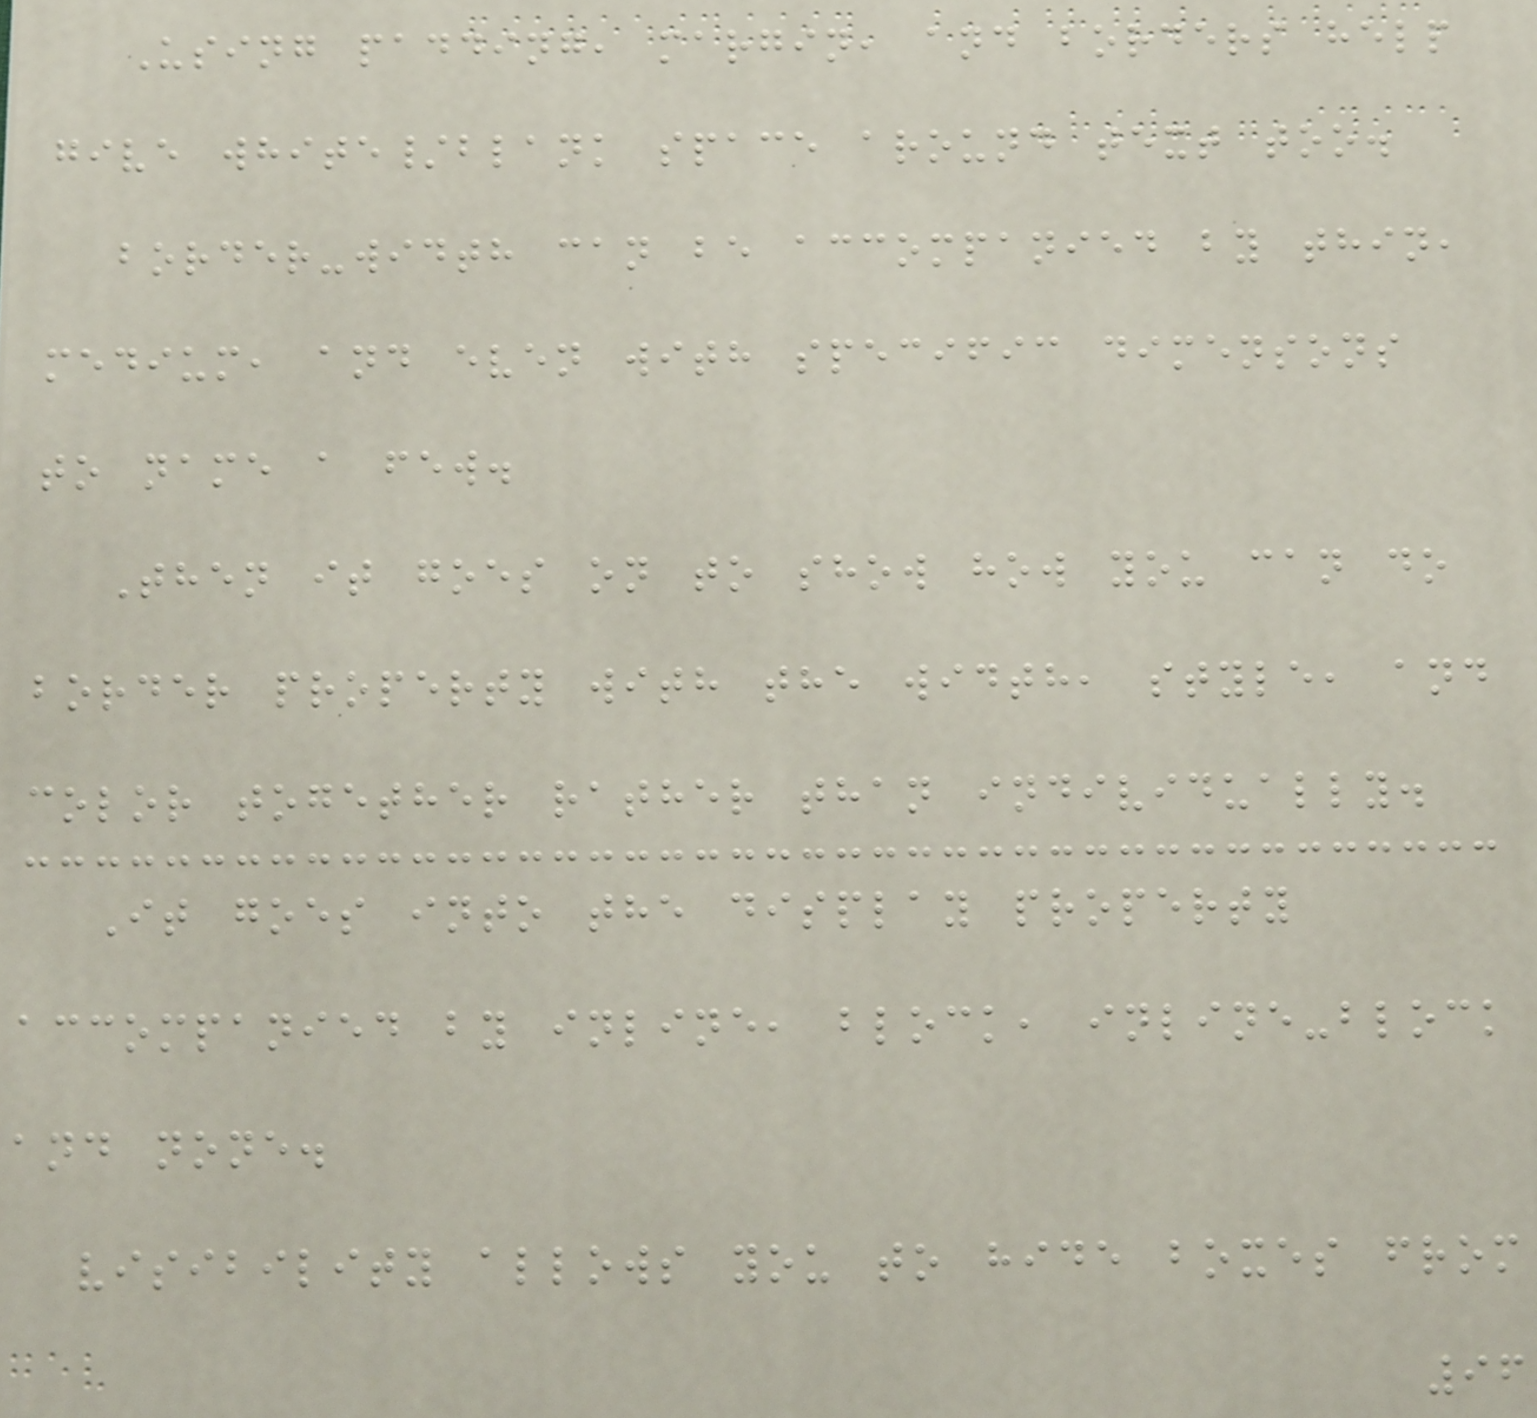Using padding, margin, and borders help
give white/blank space around text too.
border-width can be accompanied by thin,
medium, and even with specific dimensons
to name a few.
Then it goes on to show how you can do
border property with the width, style, and
color together rather than individually.
It goes into the display property
accompanied by inline, block, inline-block
and none.
visibility allows you to hide boxes from
96
